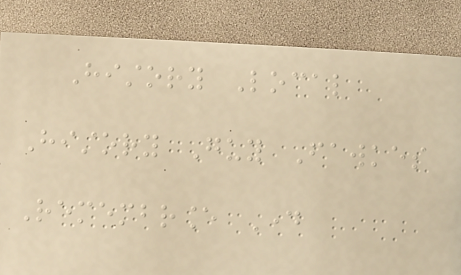History Local
History Guy Fawkes
Remembrance Day
